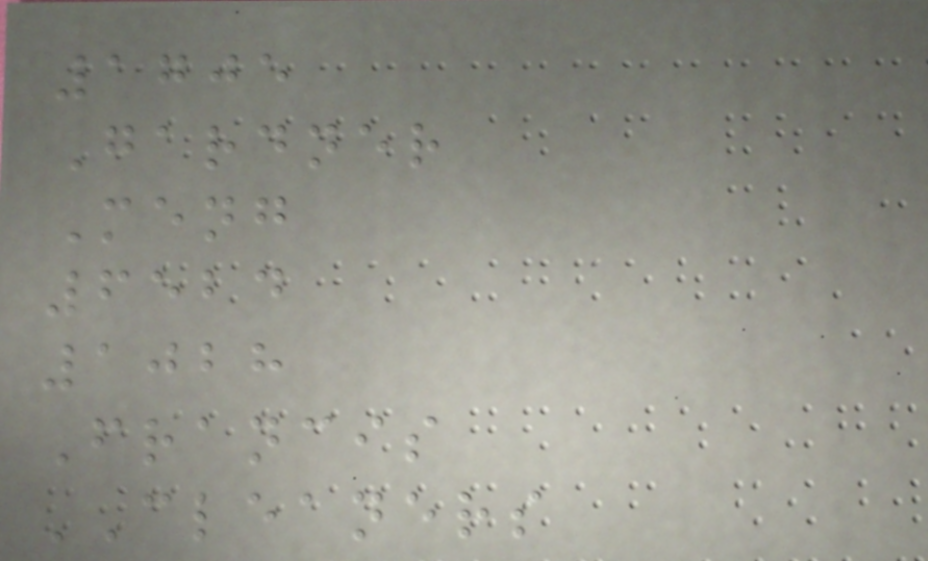1705
Gardner
Meng
6524
1028
Francis
CLEANERS
